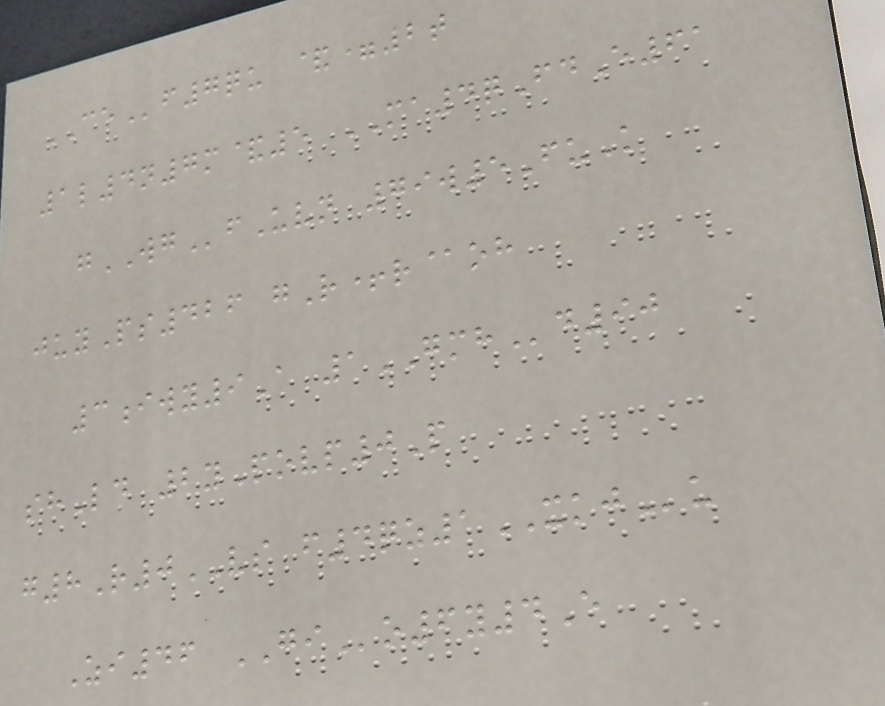CEf7qu &=2t
1l4n7m&5 MA4qFdE61
gWGfUvn 79w5FuK
juyPs426 gR+r@oh
3iwy9A 1GMHd90
shLd 2yPovp0P
g8R0VS f4qz1XKJu
Zi46 GIo6y4E
